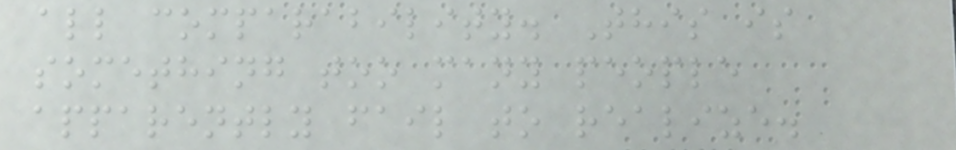all comparability. This is
something too many people
apparently fail to realize.
